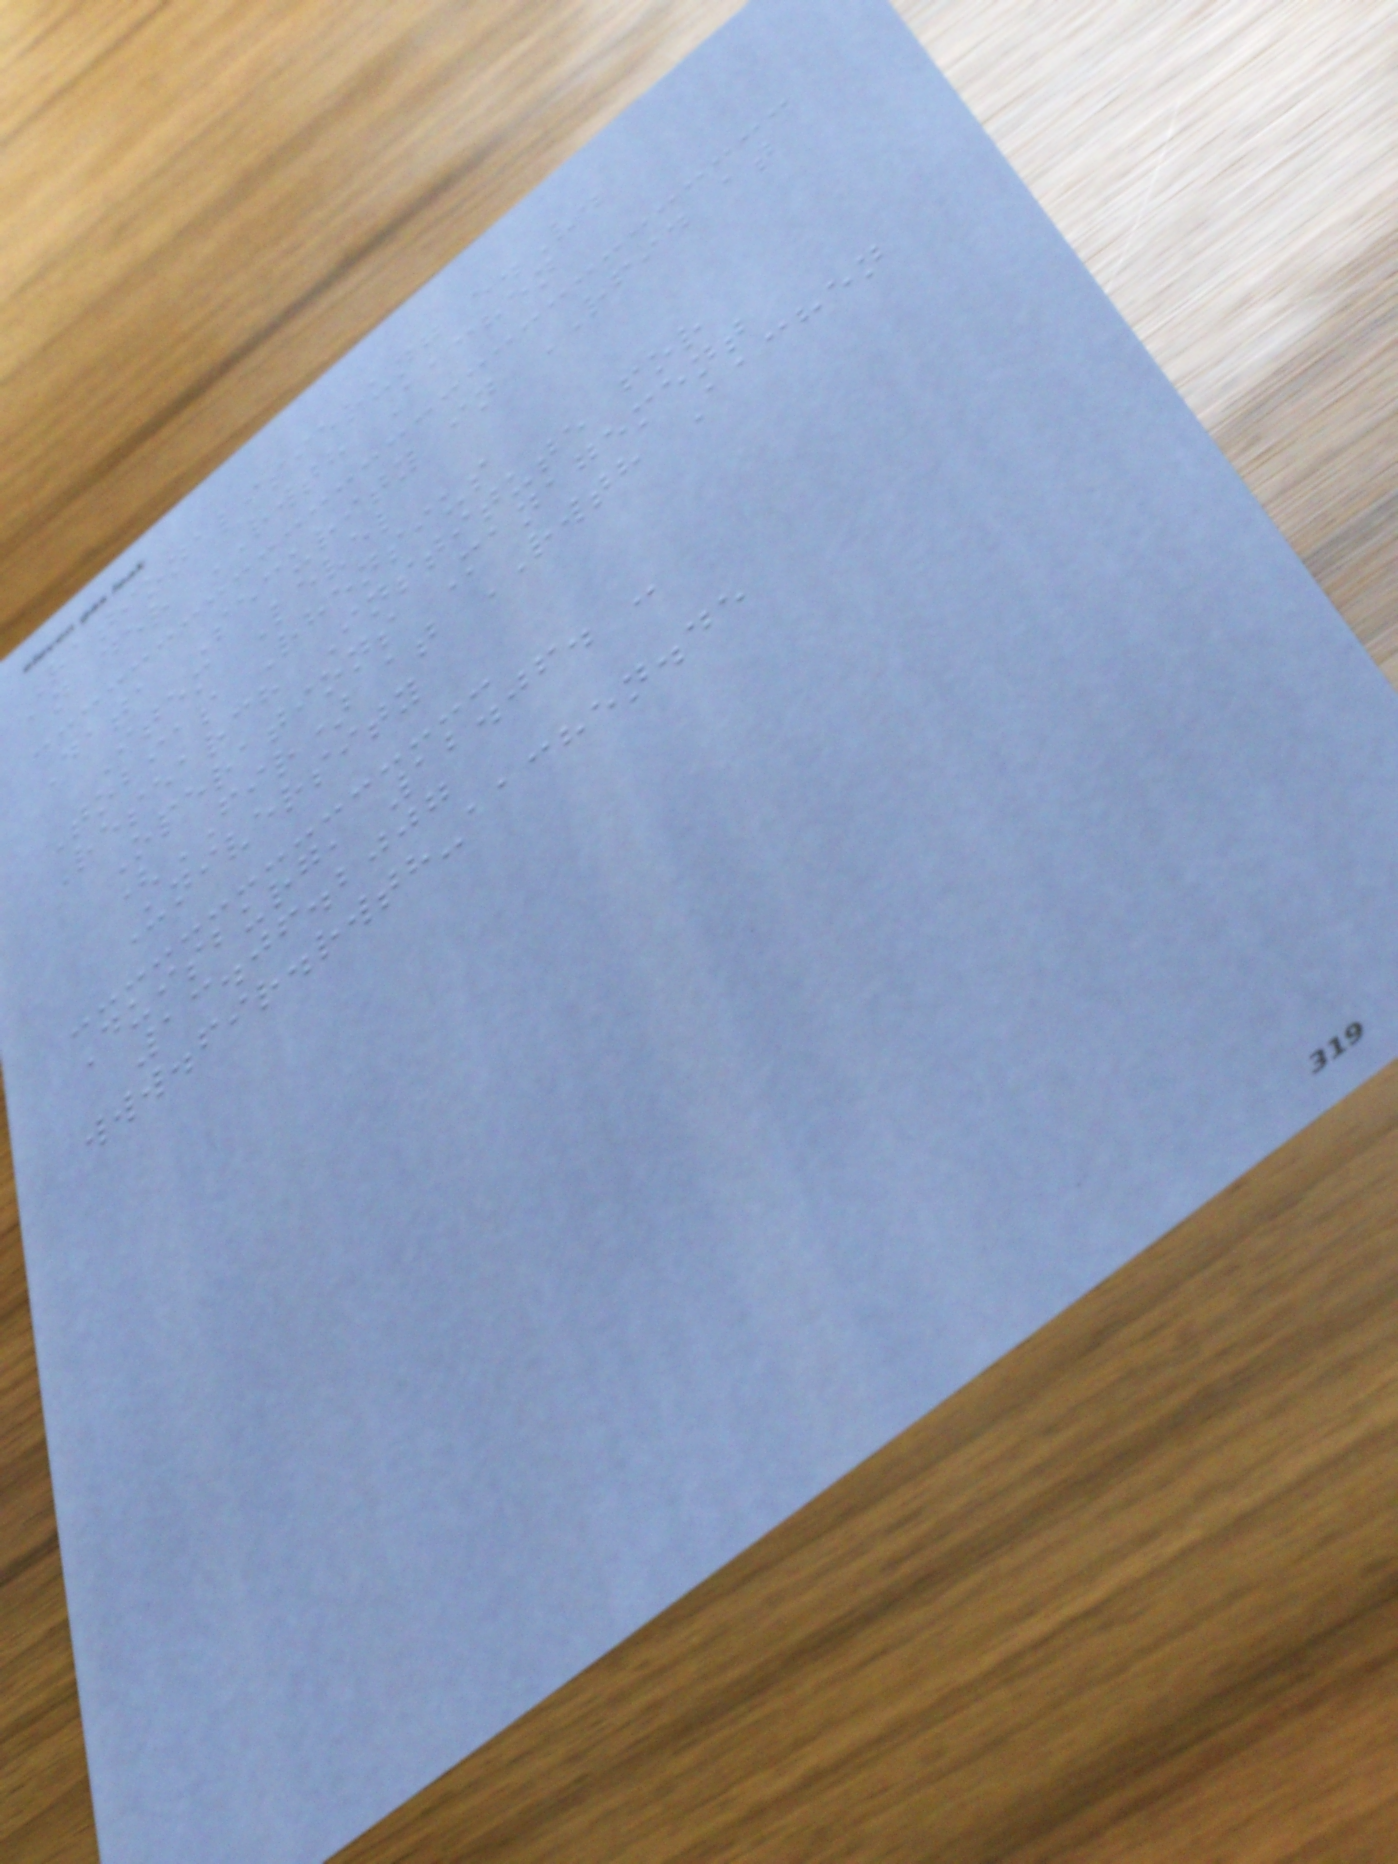Rationalisierung e.V.
an der RWTH Aachen
Data Security in RFID at
Item Level
Tobias Rhensius
Research Institute for
Operations Management
(FIR) at RWTH Aachen
University
Duisburg, 12.06. -
13.06.2007
www.fir.rwth-aachen.de
